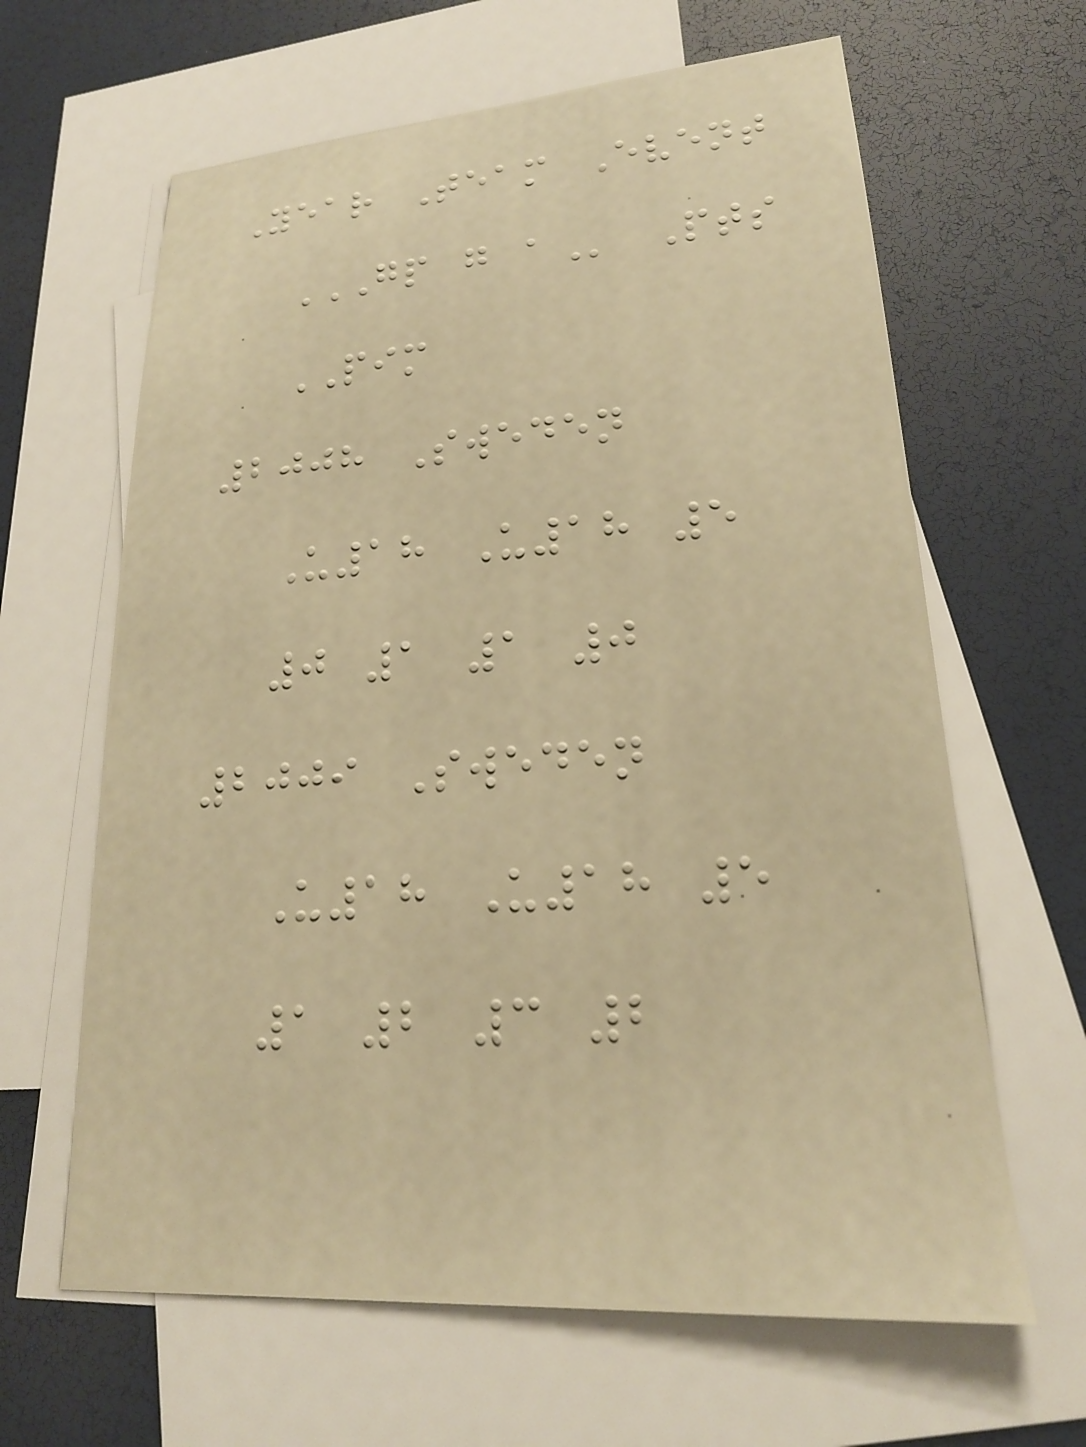Year Team Event
GP G A Pts
PIM
2008 Sweden
U18 U18 5
0 1 1 0
2009 Sweden
U18 U18 5
1 2 3 2
